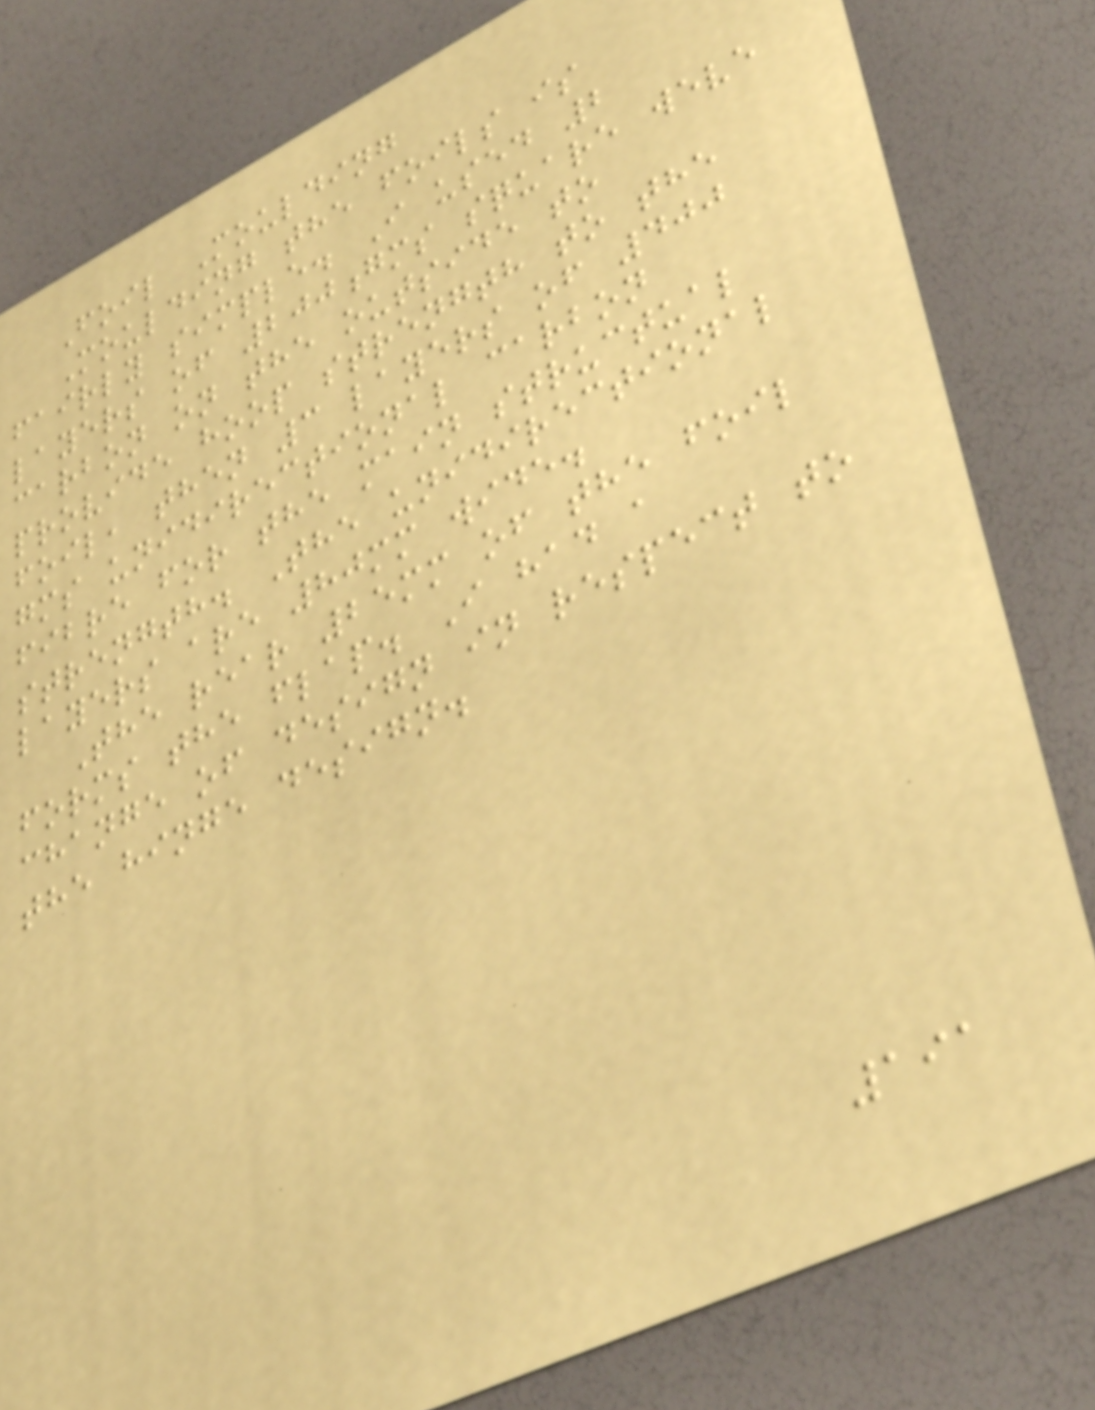Foil Moulding
Moulding the foils is
fairly simple. I used 2
layers of 200gms square weve
carbon on the outside to
provide hoop strength to the
foil, then 3 layers of 400
gms unidirectional carbon
fibre for the main structual
strength. The unidirectional
layers are 80mm wide.
The rear 25mm of the foil
forms the flap. I had a
change of design in respect to
the hinge design.
191
